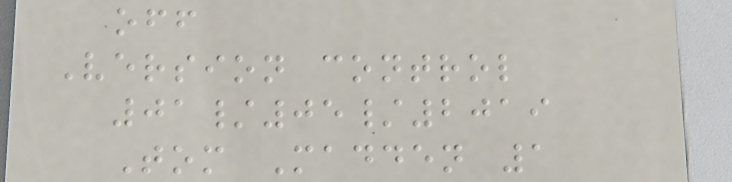off
Version control
01/05/2019
Tom Madden 1
